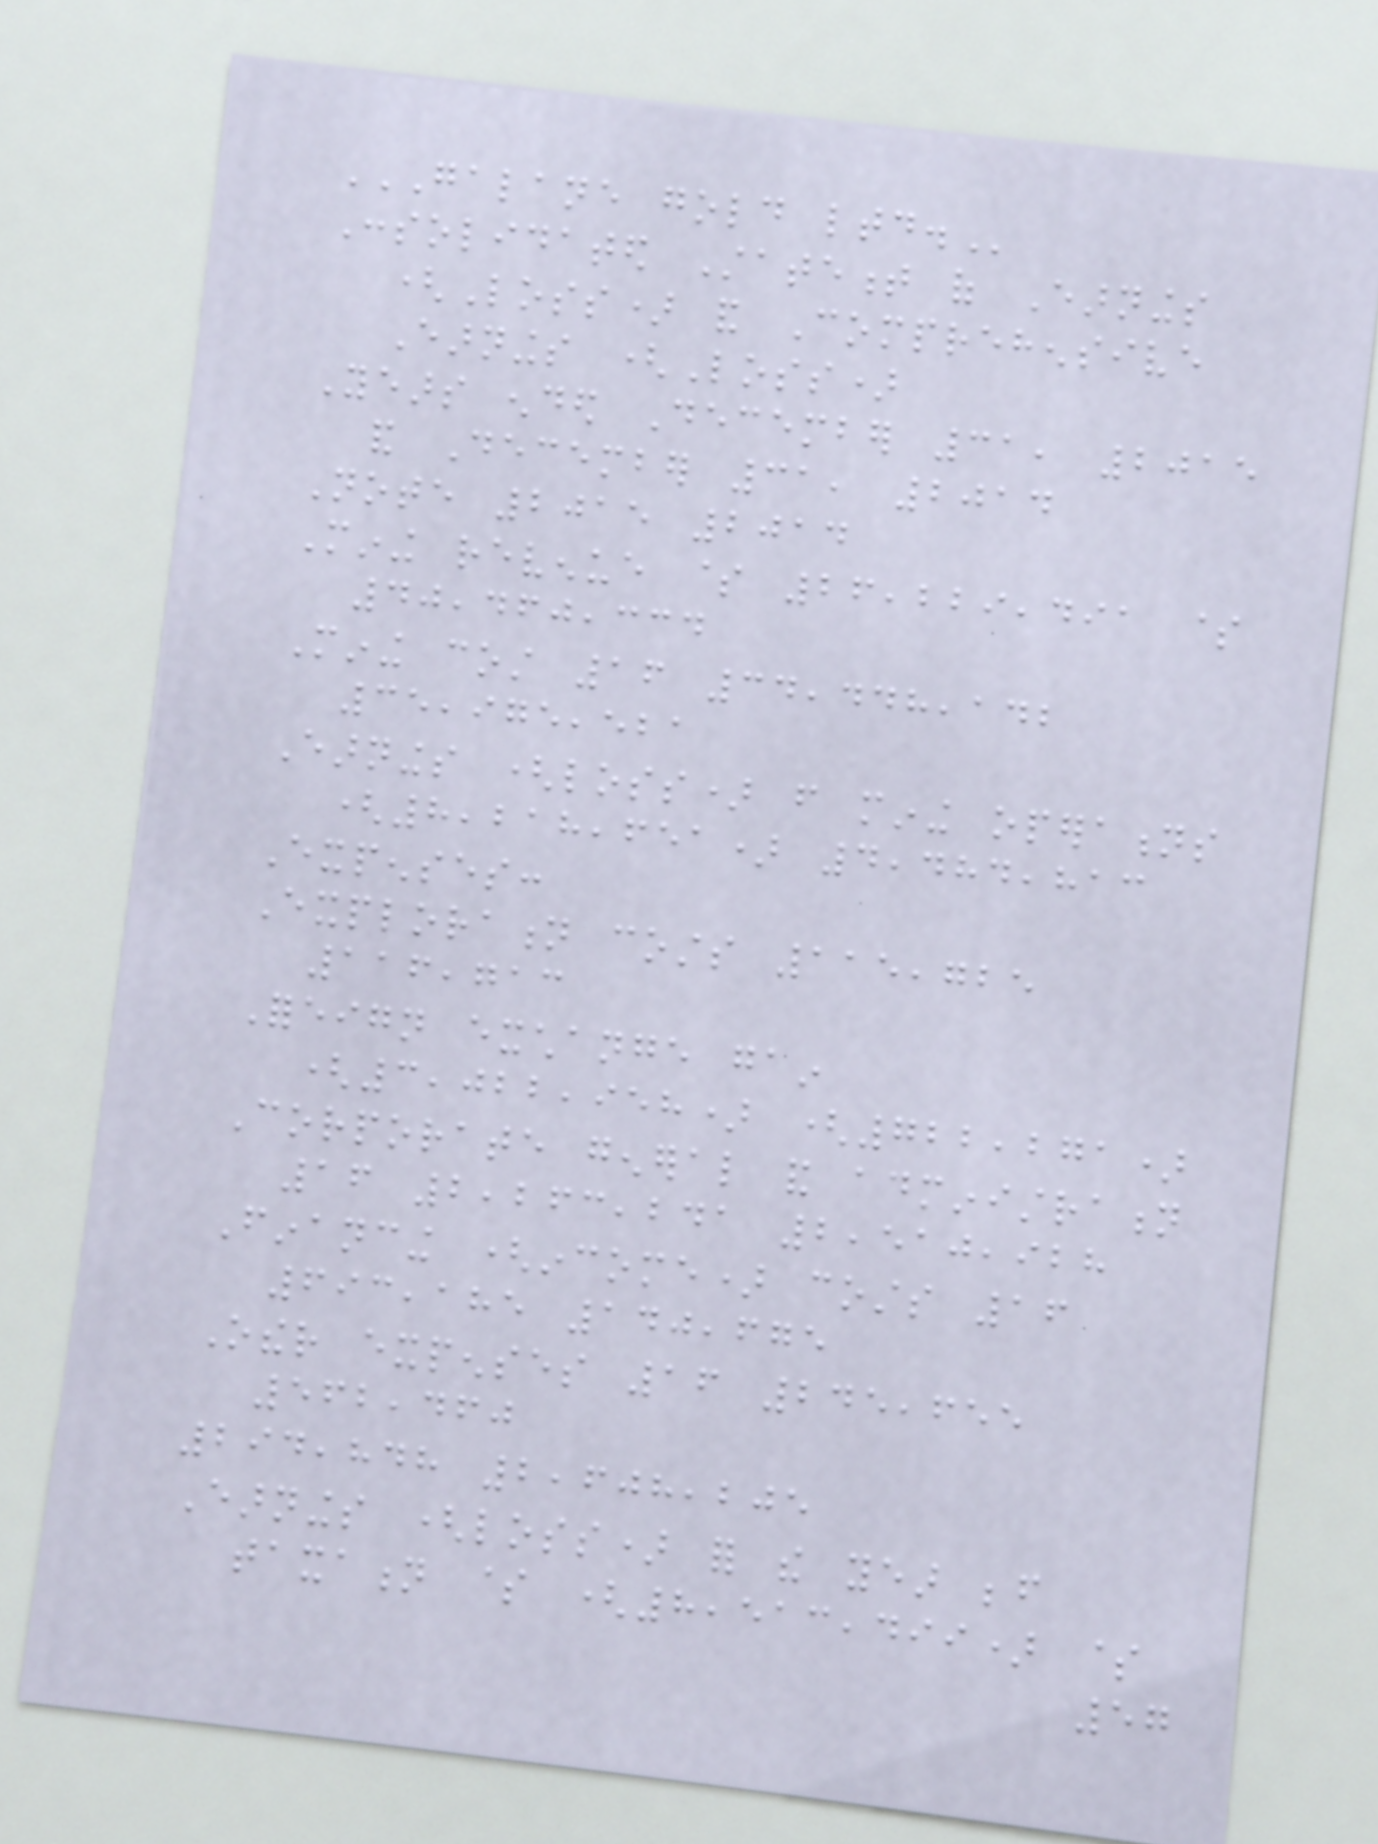GALANE GOLD LTD.
Consolidated Statement of Earnings
(Loss) and Comprehensive
Earnings (Loss)
Years ended December 31, 2015
and December 31, 2014
Note 2015 2014
Mining revenue $ 26,229,491 $
40,460,334
Mining cost 16 34,448,142
35,975,521
Earnings (loss) from mining operations
(8,218,651) 4,484,813
Expenses:
Exploration costs 115,725
116,713
Foreign exchange gain
(3,022,958) (722,271)
Corporate general and administration
16 2,263,241 2,510,928
Financing (income) costs 16
693,185 140,675
Other expenses 16 245,655
562,460
294,848 2,608,205
Earnings (loss) for the year before
taxation $ (8,513,499) $
57
